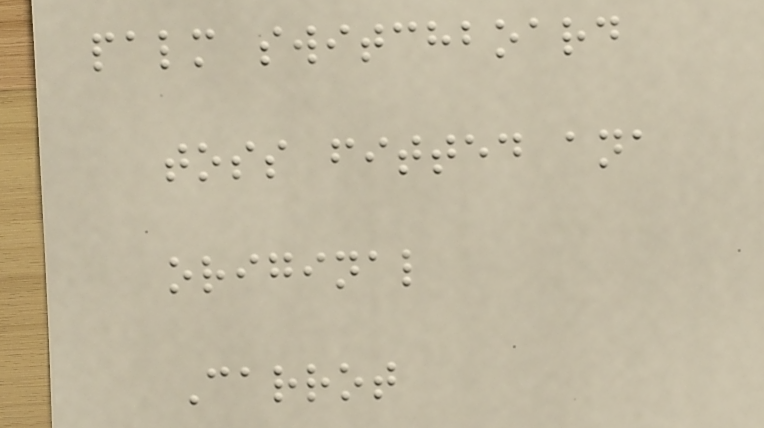palm switchboard
toss fitted ana
original
Carrot
